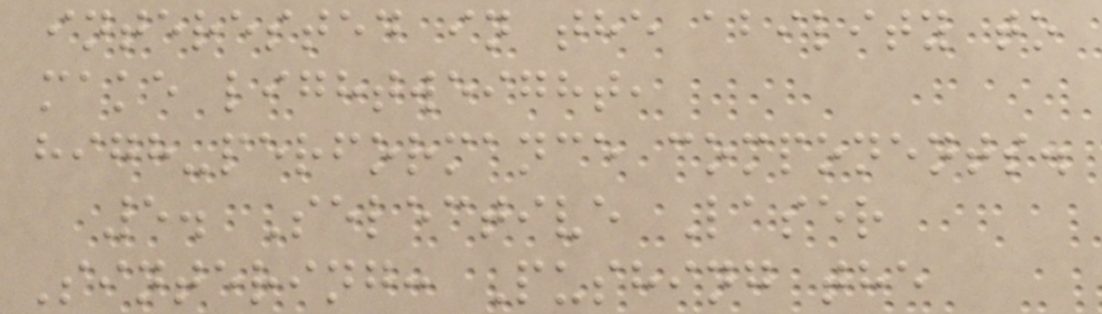interested in the ability to
make lightweight,
high-performance components.
5. Selective Laser
Sintering: Pushing the
